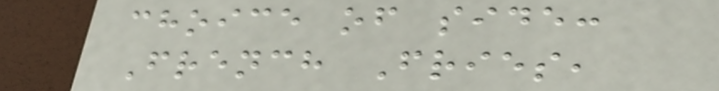choice of side:
French Fries,
